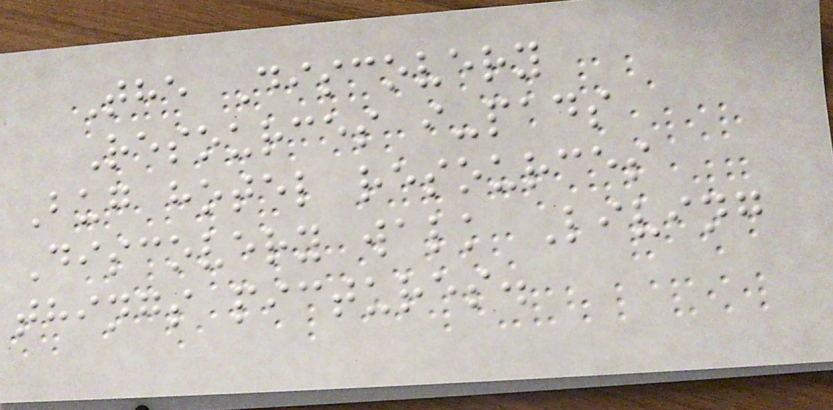The Discovery
Resources i-pads
Bug hotel resources
Discovery walk Living
things pictures.
